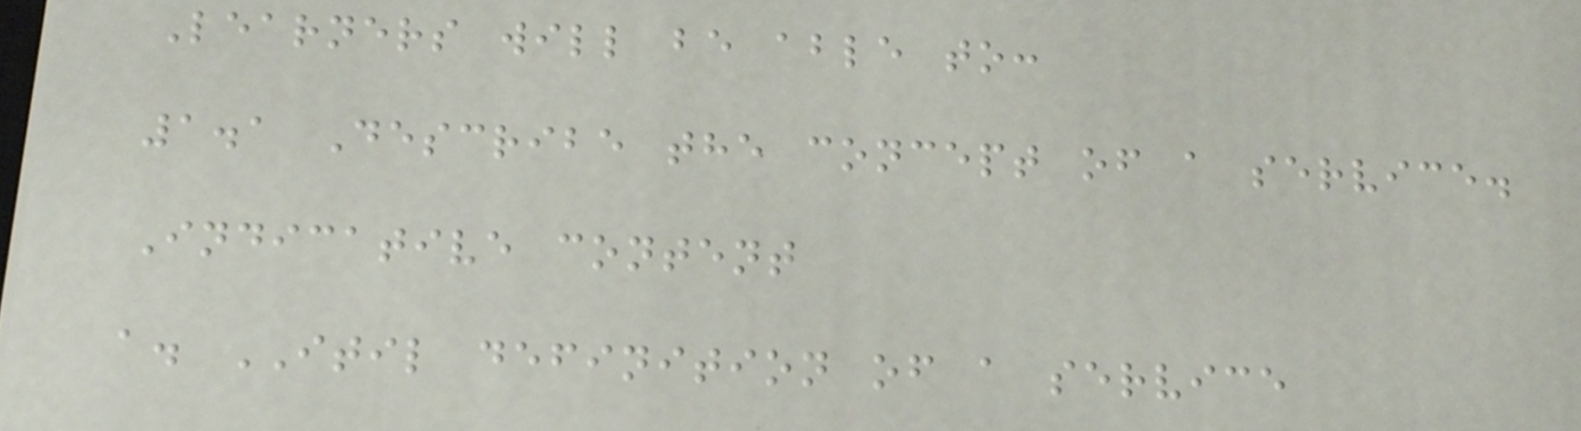Learners will be able to:
1.1 Describe the concept of a service.
Indicative content
a. ITIL definition of a service
